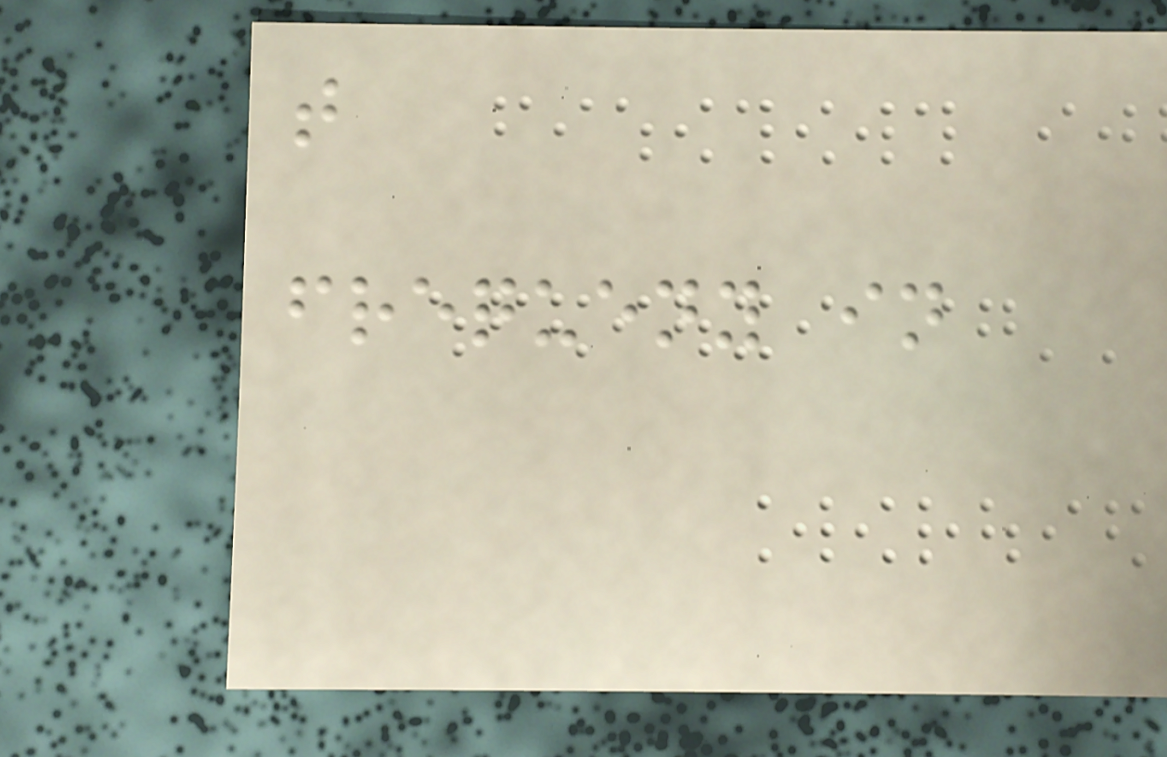t
frequeny in
